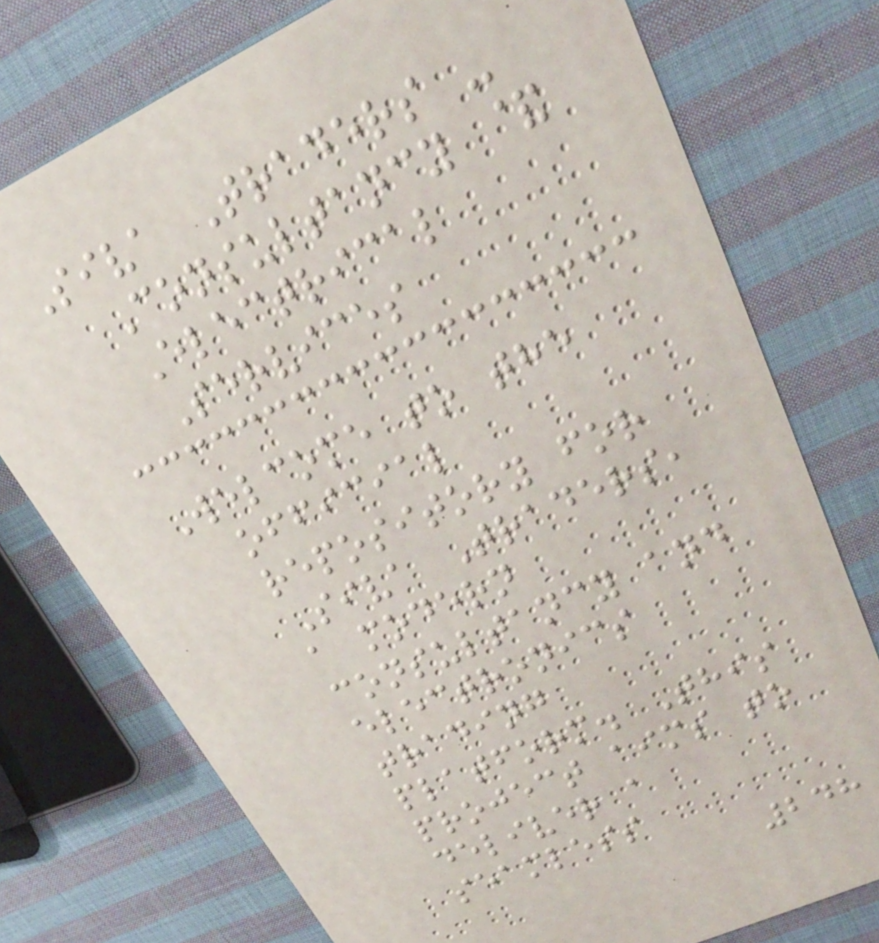Siva Traders -
Consultancy &
Electrical
Services
Welcome to the
official
repository for
Siva Traders,
a modern
consultancy and
electronics
trading
platform. This
project aims to
deliver a
seamless
248
